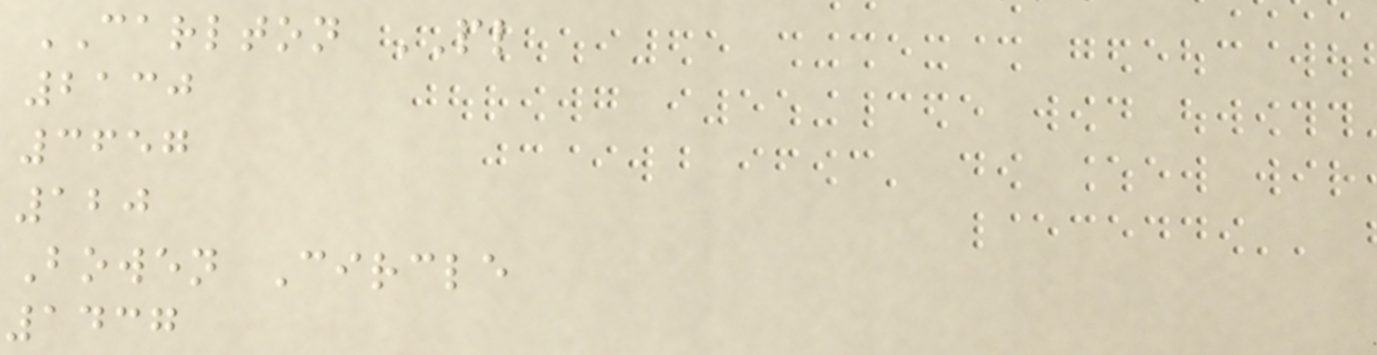CARLTON PL
2130
3657
120
Bowen Circle
1437
